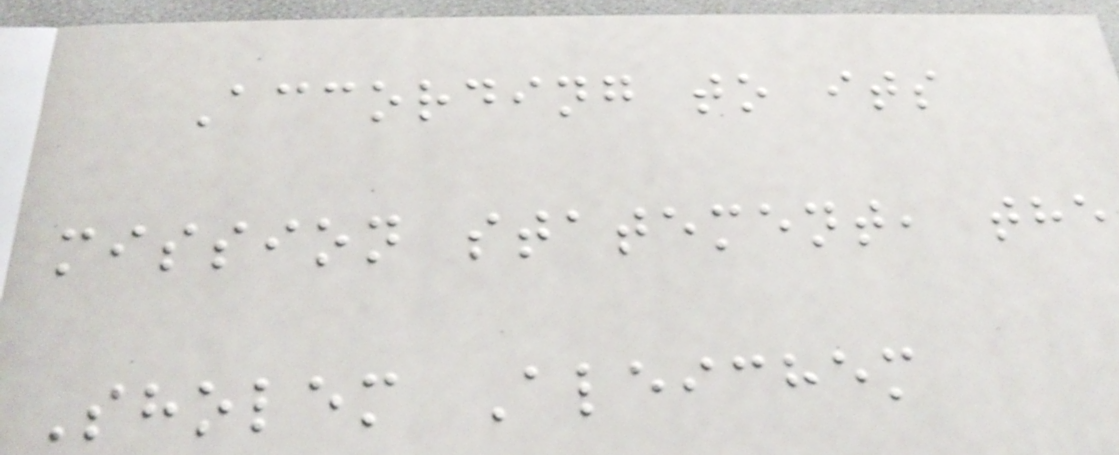According to its
mission statement, the
Sholem Aleichem
